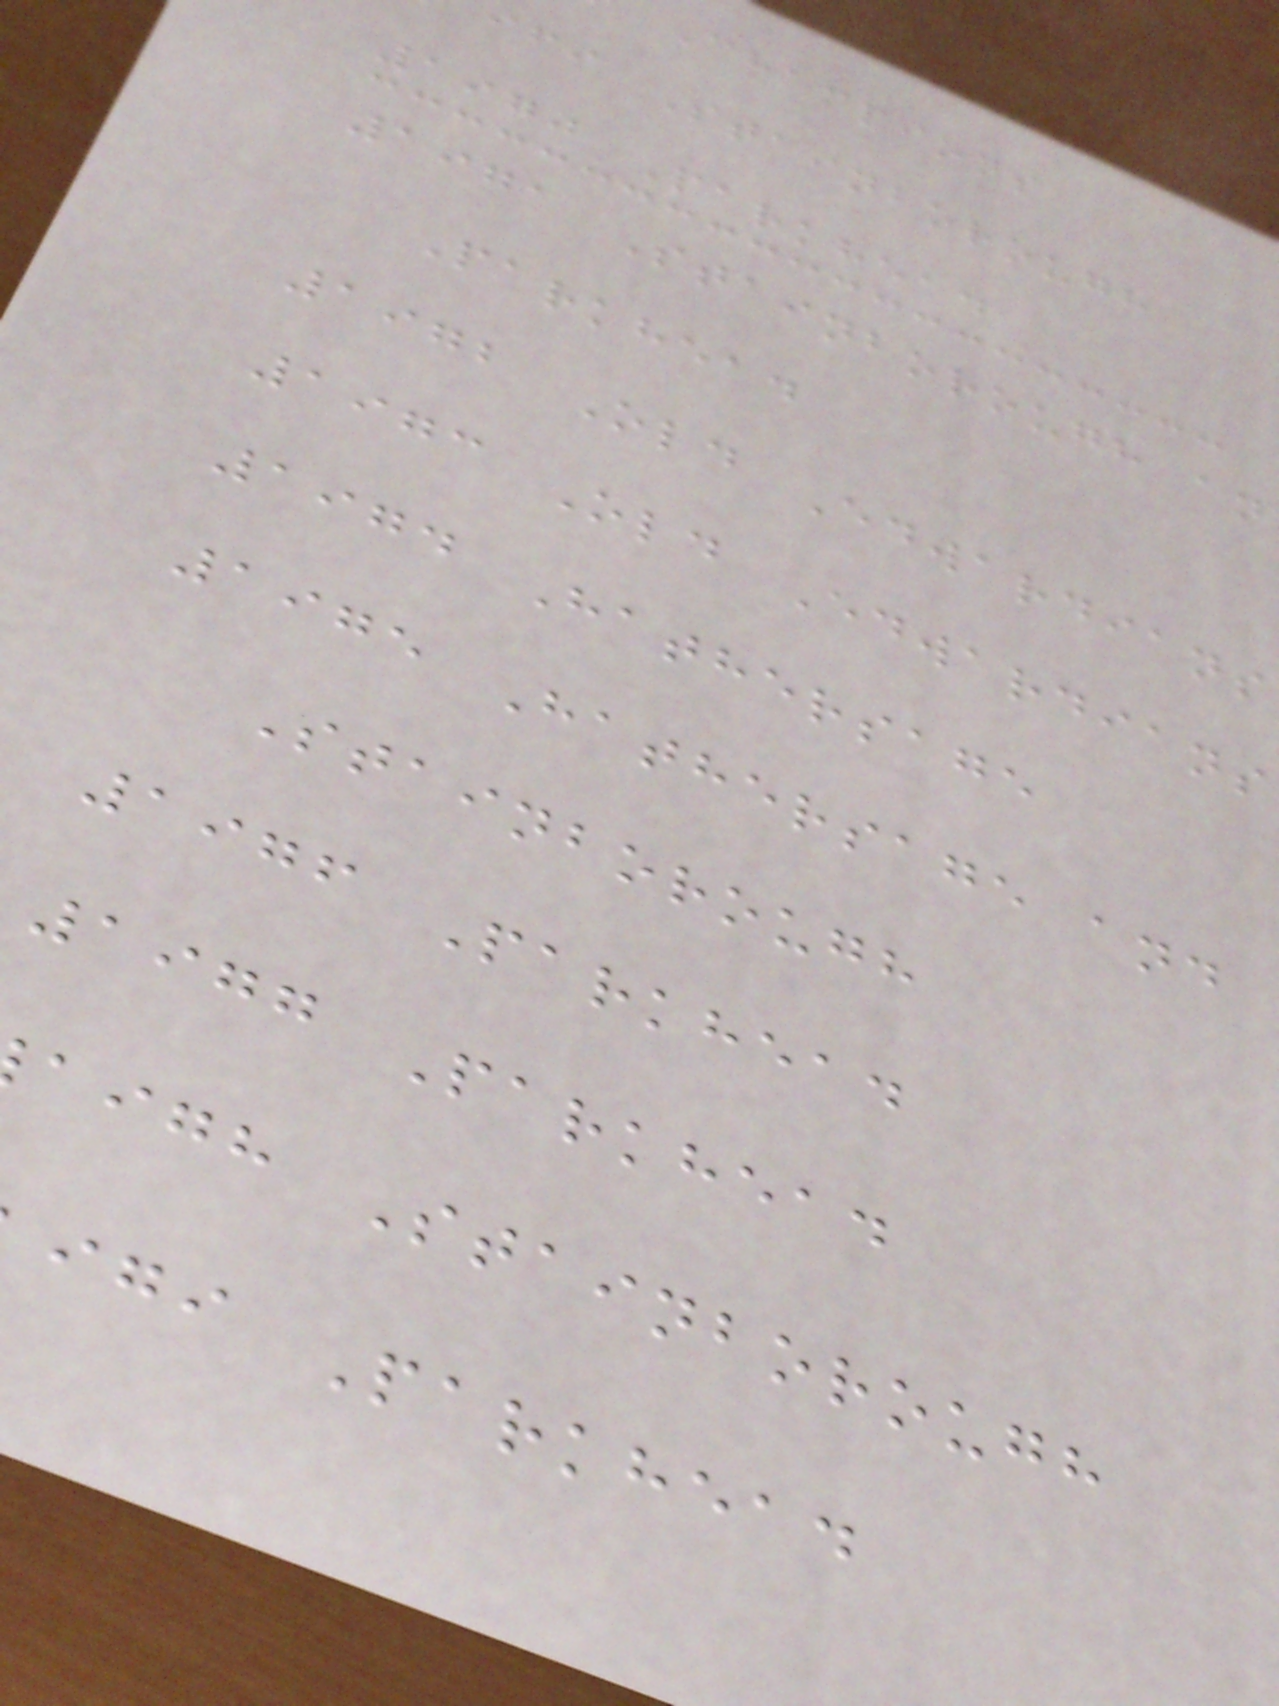Champions
ifi Stainborough
1970 Parkhead
1971 Stainborough an
Parkhead
1972 Old Edwardians
1973 Old Edwardians
1974 Hathersage
1975 Hathersage and
Stainborough
1976 Parkhead
1977 Parkhead
aigh Stainborough
igi Parkhead
